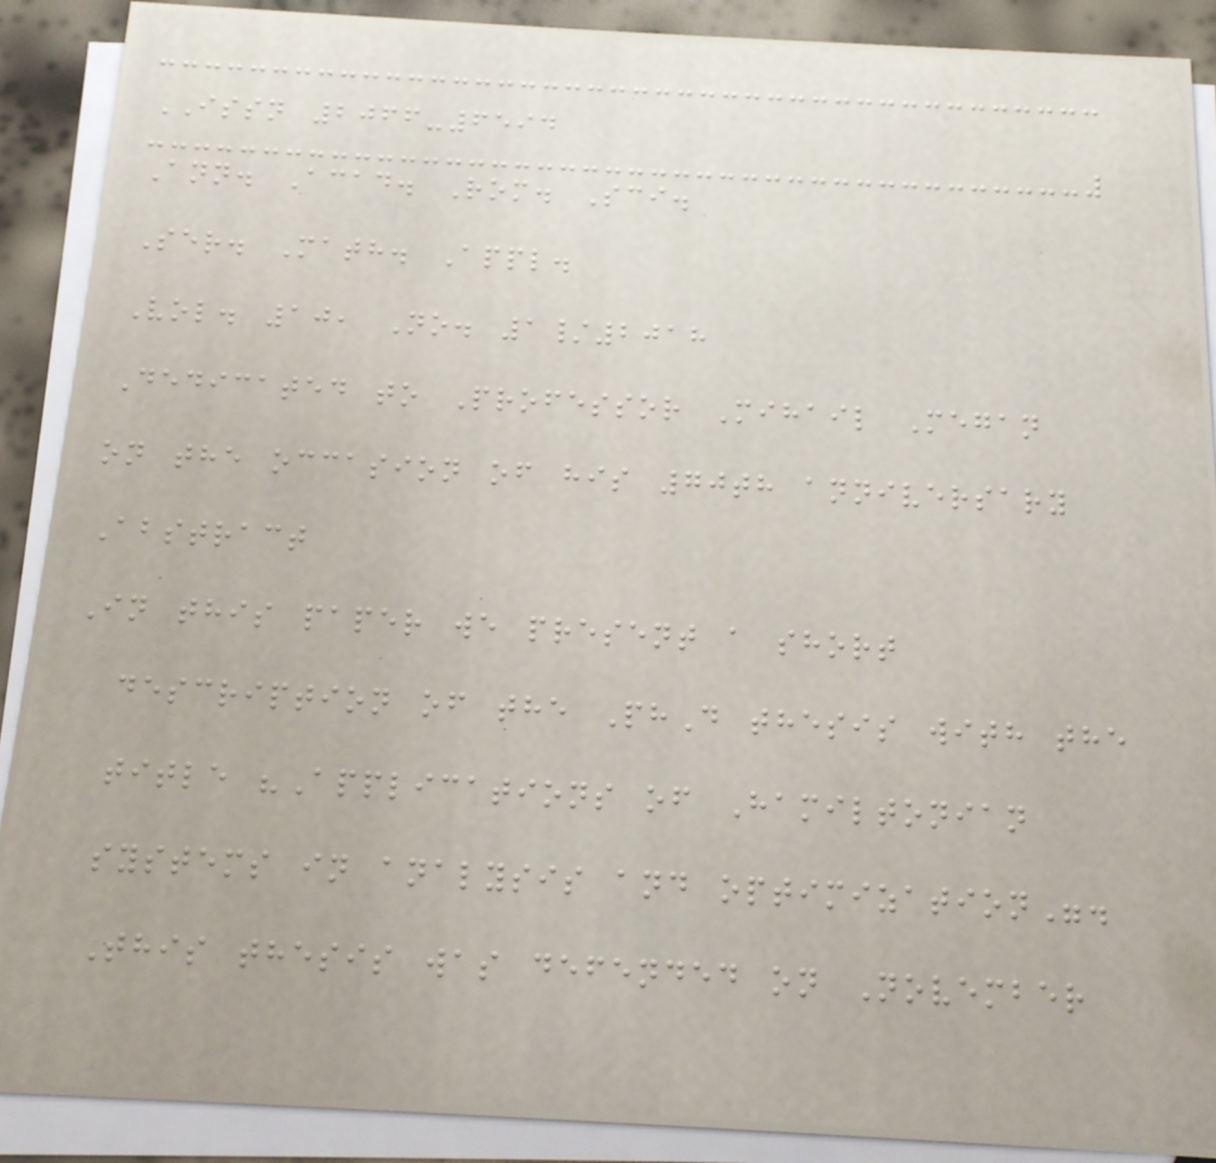ISSN 2066-6594
Ann. Acad. Rom. Sci.
Ser. Math. Appl.
Vol. 10, No. 1/2018
Dedicated to Professor Mihail Megan
on the occasion of his 70th anniversary
Abstract
In this paper we present a short
description of the PhD thesis with the
title "Applications of Hamiltonian
systems in analysis and optimization".
This thesis was defended on November
